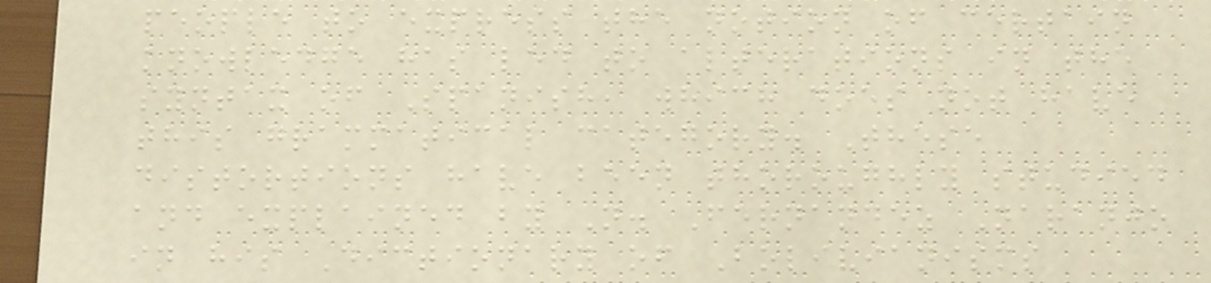people to express the notion of certain
knowledge has led to alterations in the
syntax of Spanish, which does not have
this grammatical category. These
distortions have been thoroughly studied
and explained by N. Fernandez Naranjo
in his Dictionary of Bolivianisms
